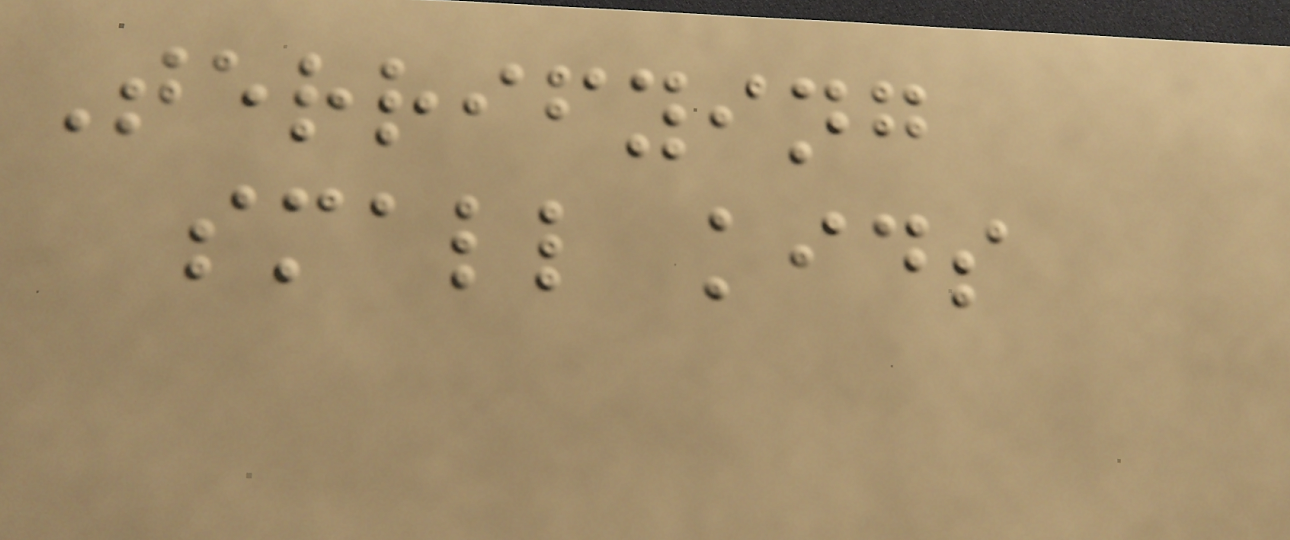Terrifying
small kids
